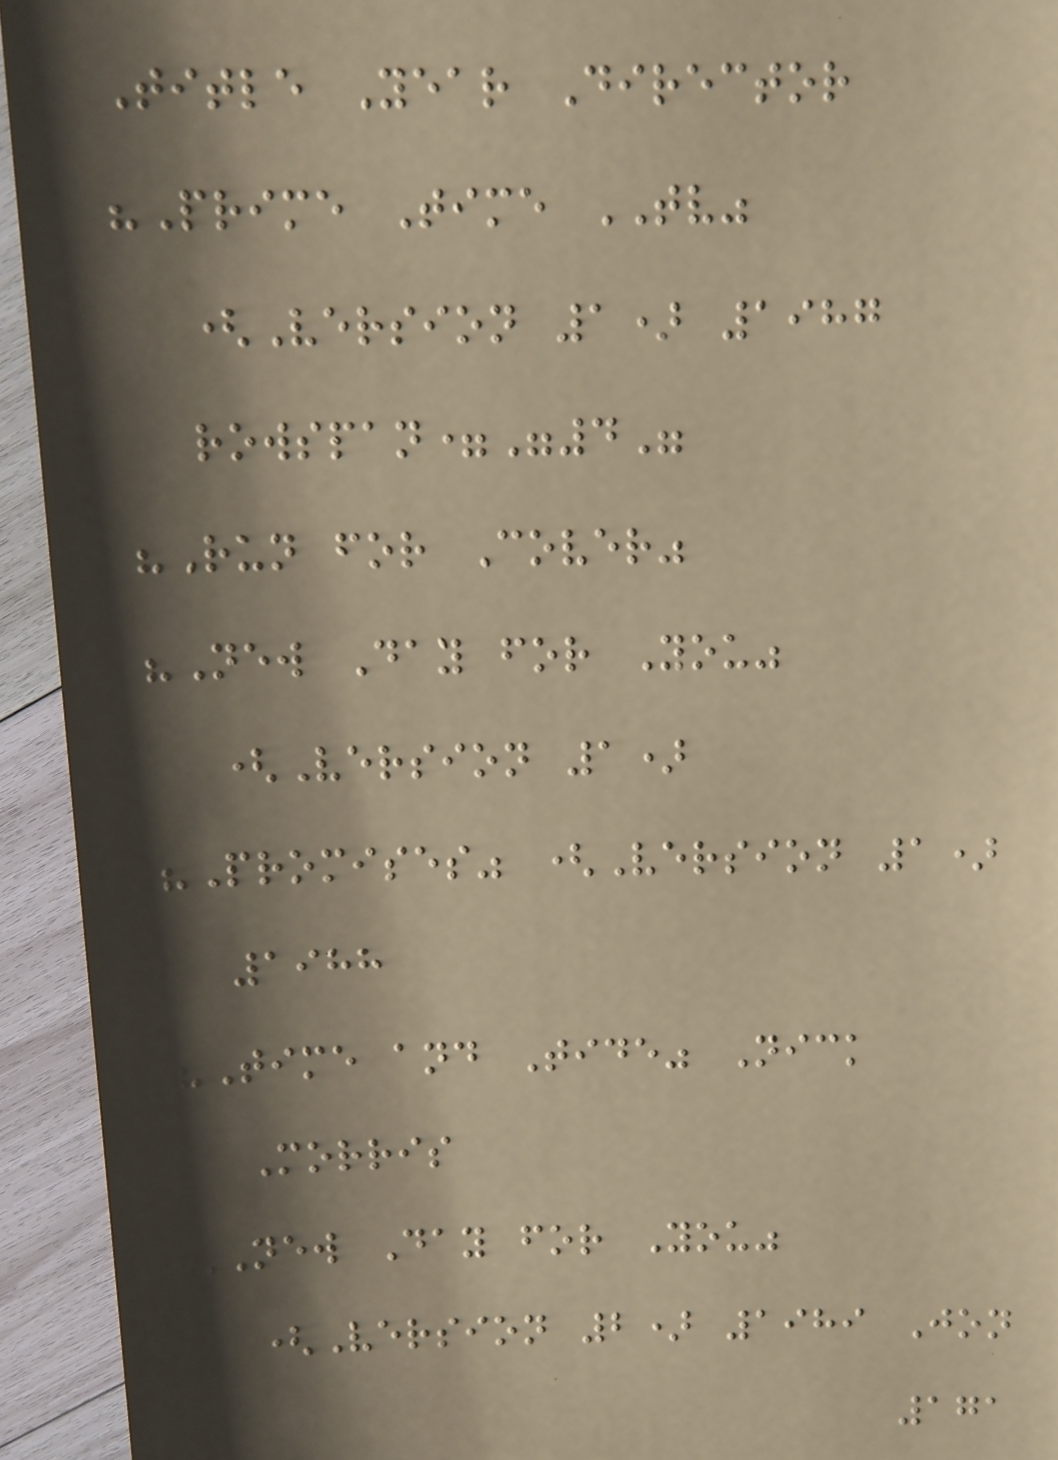Title Year Director
"Prime Time TV"
(Version 1) 1987
rowspan="4"
"Run for Cover"
"New Day for You"
(Version 1)
"Promises" (Version 1)
1988
"Time and Tide" Nick
Morris
"New Day for You"
(Version 2) 1989 Jon
171
